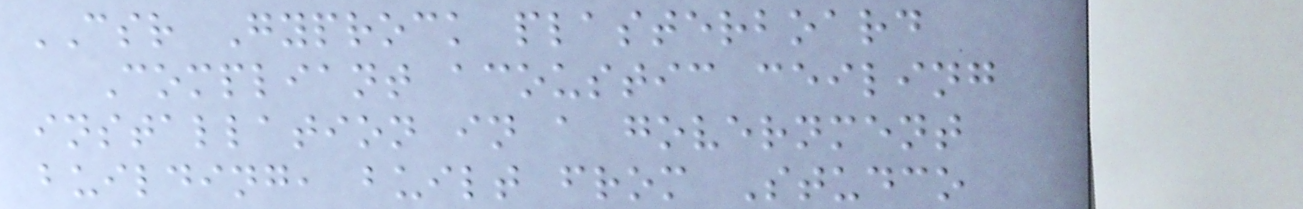CSR Gyprock plasterboard
Compliant acoustic ceiling
installation in a government
building, built from Studco
